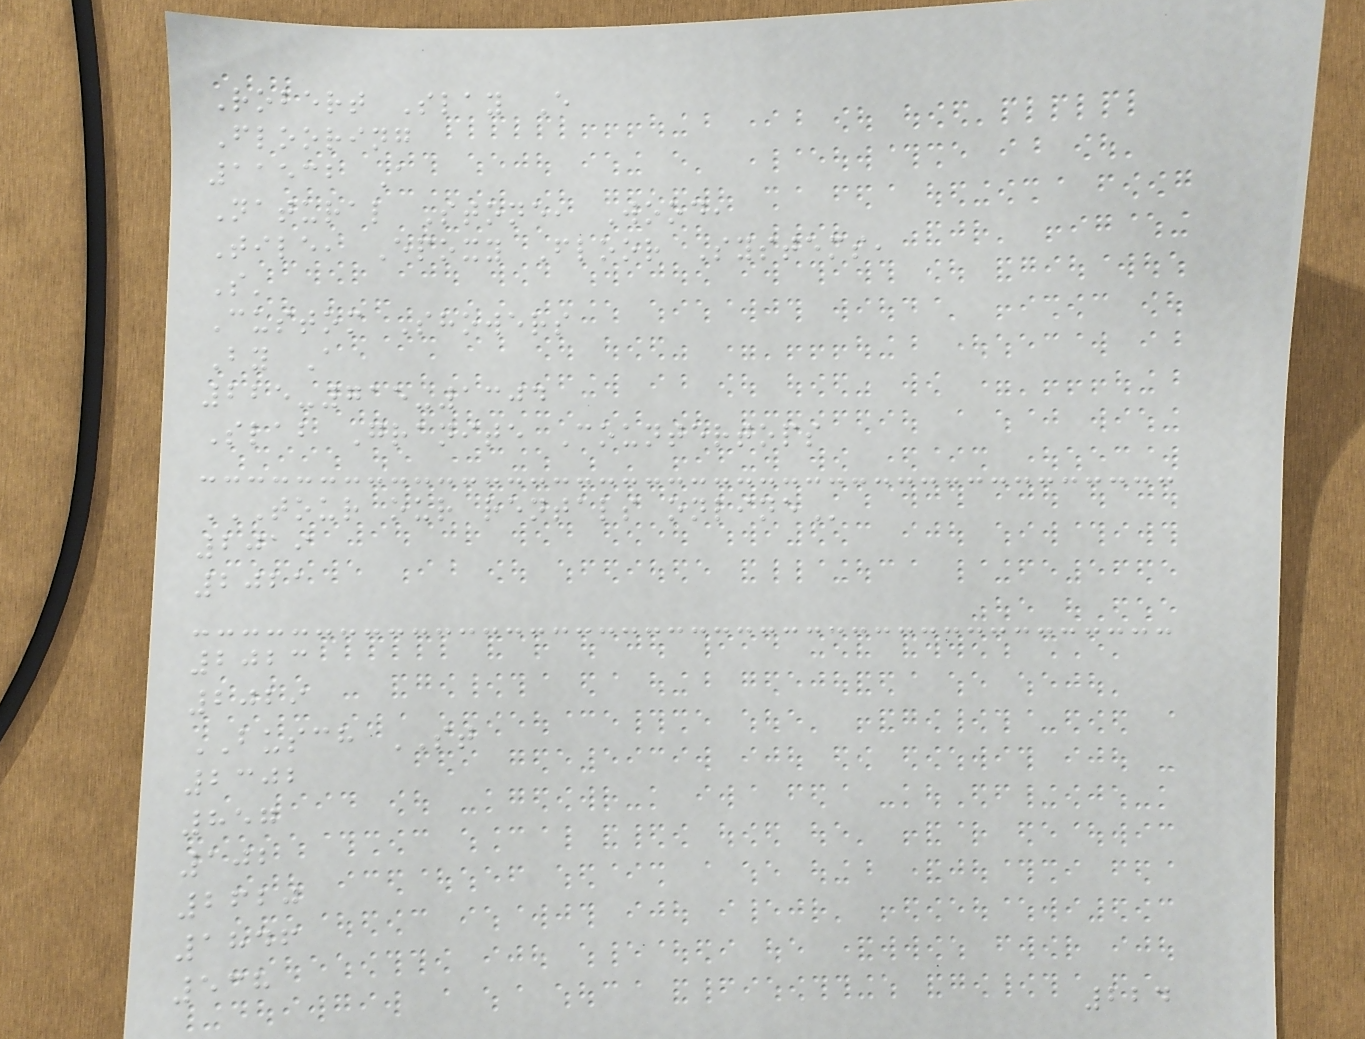Robert Slay E
Flooring
11532 A
Natural Stone, Wood,
Tile, Epoxy Floor Systems,
S'
Custom Showers
By A
225-715-1304
Slab Granite Countertops
TOUR OUR RENTALS ONLINE
2019
2021
2023
2029
BUSCH ST
2302
857
102
2620
1846
538
224
